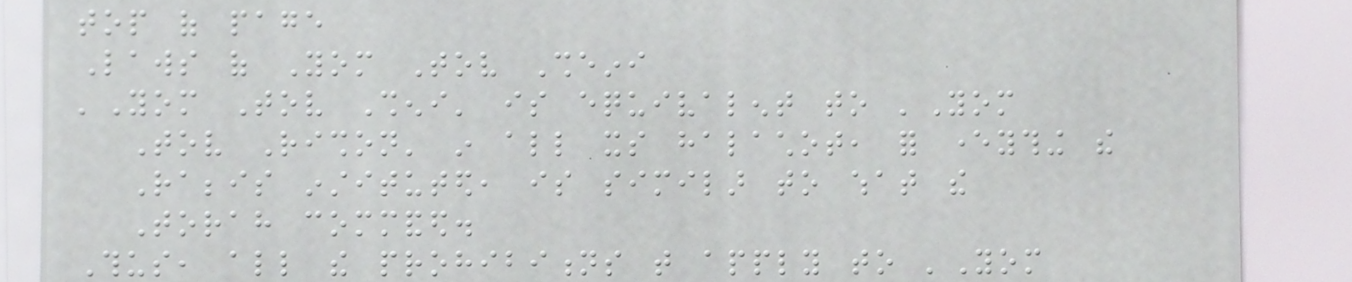top of page
Laws of Yom Tov Sheini
'Yom Tov Sheni' is equivalent to 'Yom
Tov Rishon' in all its halachot, for everything the
Rabbis instituted, is similar to what the
Torah commanded.
Thus, all the prohibitions that apply to 'Yom
